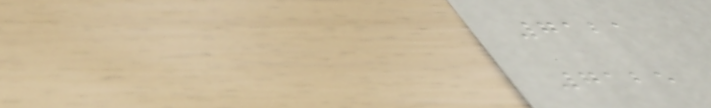7121
7125
